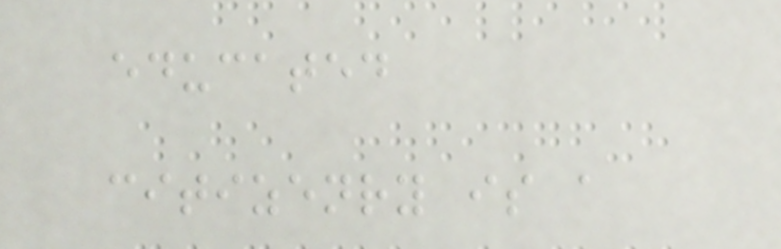educated
citizenry is a
